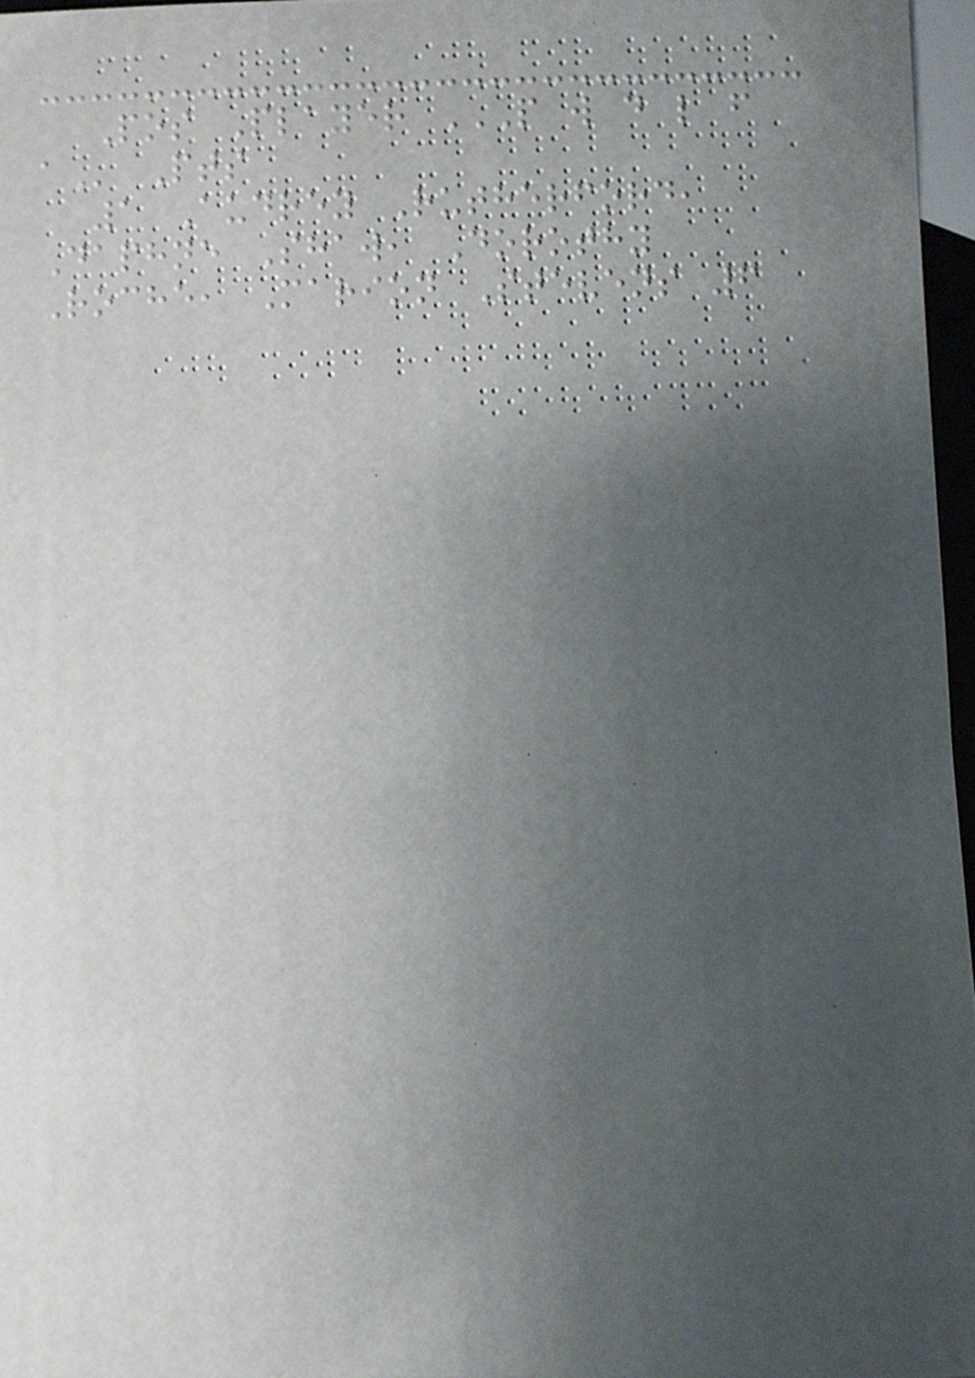Pos Player P W D L F
A Pts
1 Audrey Rutherford,
Daphne Shaw, Dorothy
Roche, Marion Stevens 6
